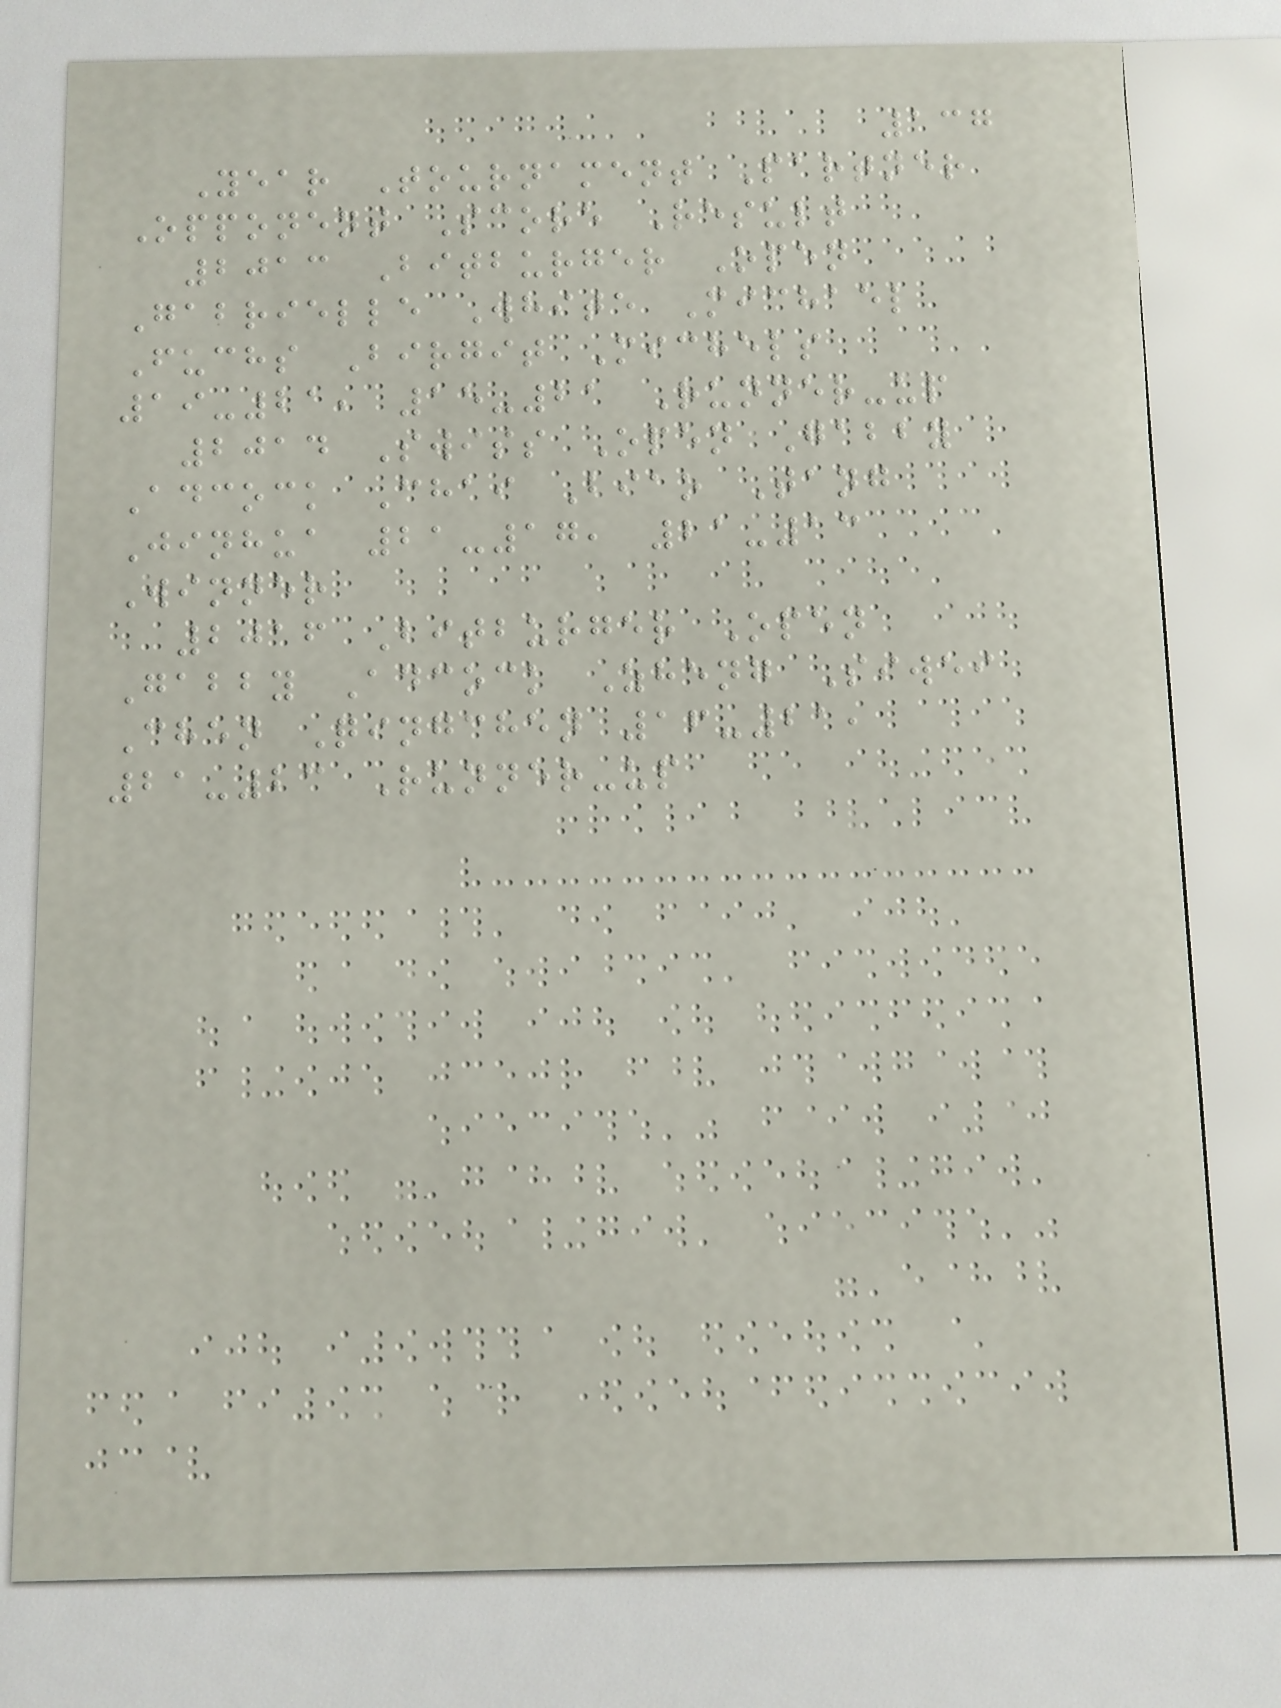137
Year Tournament Partner
Opponent Score Result
2013 Bitburger Open
Gabrielle White Michael
Fuchs Birgit Michels
19-21, 15-21 Runner-up
2014 Swiss Open Gabby
Adcock Chai Biao Tang
Jinhua 21-17, 21-13
Winner
2016 Bitburger Open
Gabby Adcock Zheng Siwei
Chen Qingchen 16-21,
21-23 Runner-up
